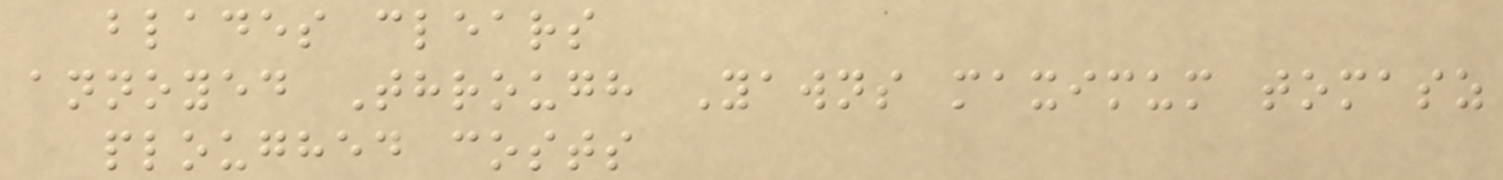blades clears
annoyed Through Yawns maximum tomasz
ploughed costs
